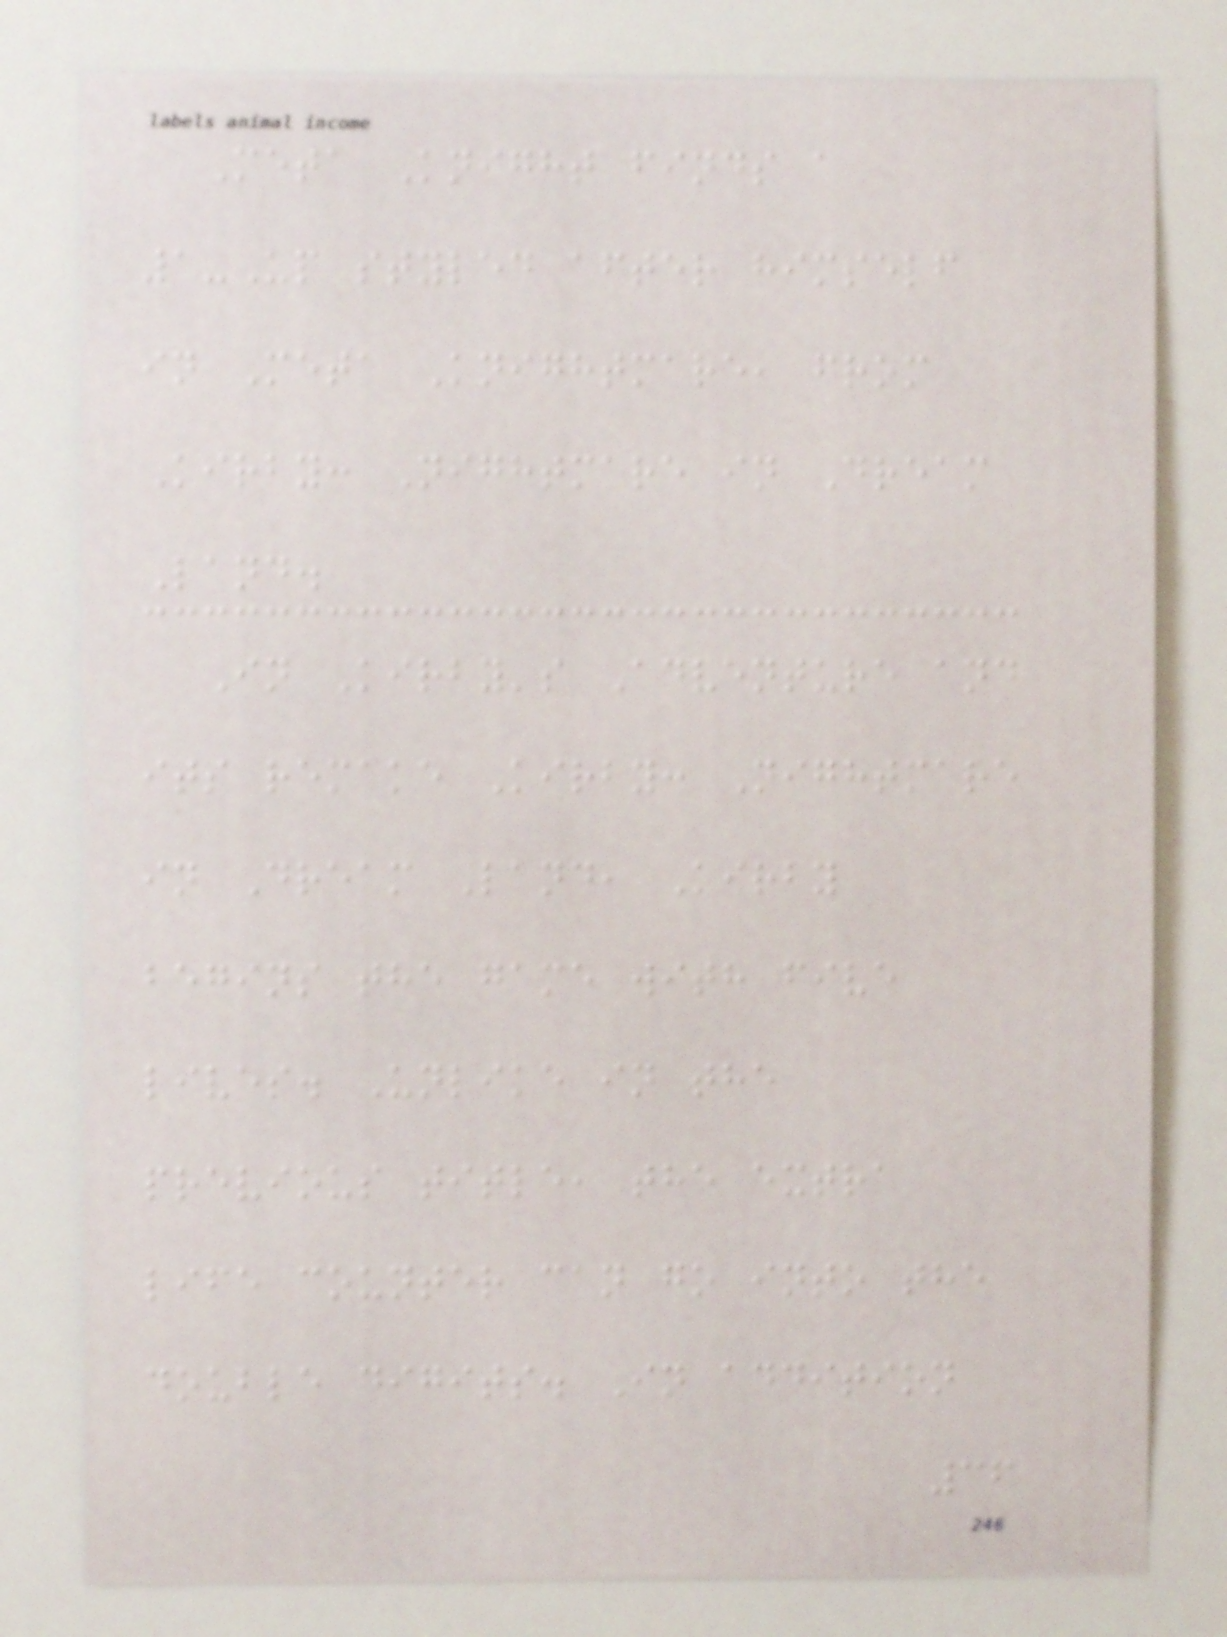Meta Knight finds a
1-Up styled after himself
in Meta Knightmare, from
Kirby: Nightmare in Dream
Land.
In Kirby's Adventure and
its remake Kirby: Nightmare
in Dream Land, Kirby
begins the game with five
lives. Unlike in the
previous title, the extra
life counter can go into the
double digits. In addition
36
